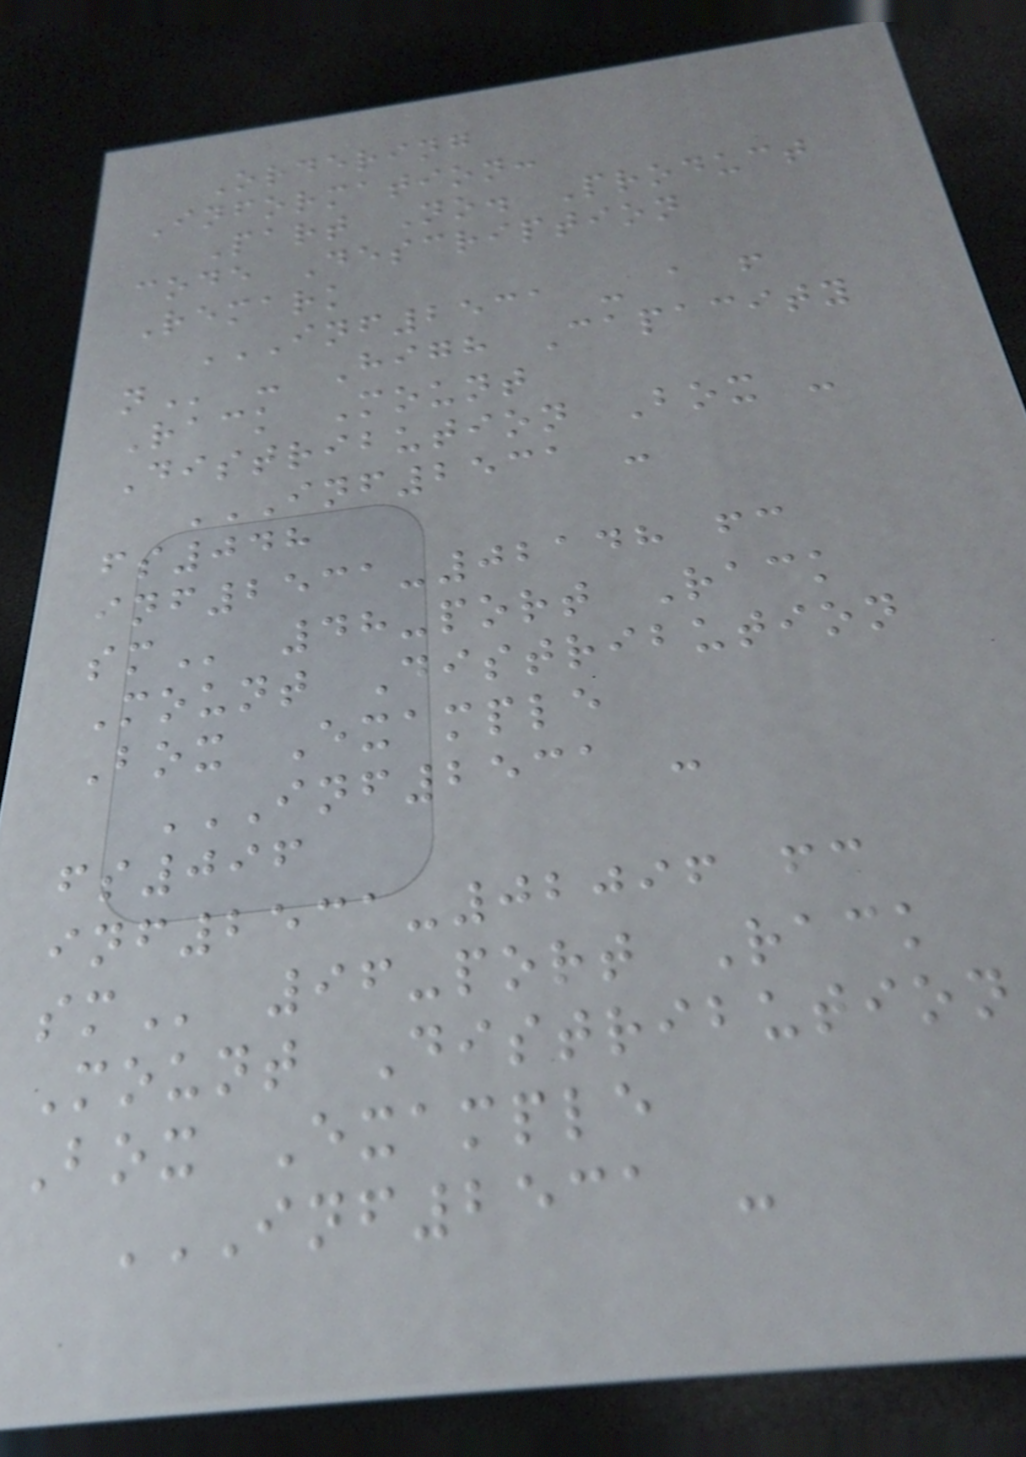Ordering
Information:
Part No. Product
code Description
Remark
INF2531 - A F
N - High Capacity
Rack Mount
Distribution Box -
INF2531 -
FS048
INF2531-02148 FC
SM 48-port Rack
Mount Distribution
Box Example
INF2531 -
FS096
INF2531-02096 FC
SM 96-port Rack
Mount Distribution
Box Example
INF2531 -
